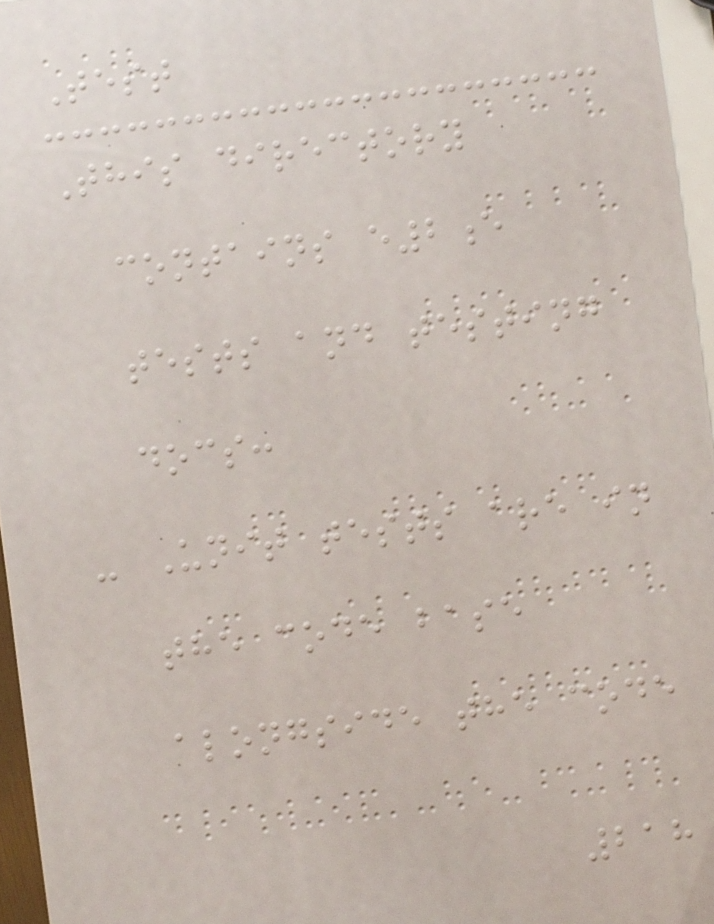Test
This directory
contains e2e
tests and testing
docs:
- Unit tests are in
the code base
alongside the code
218
